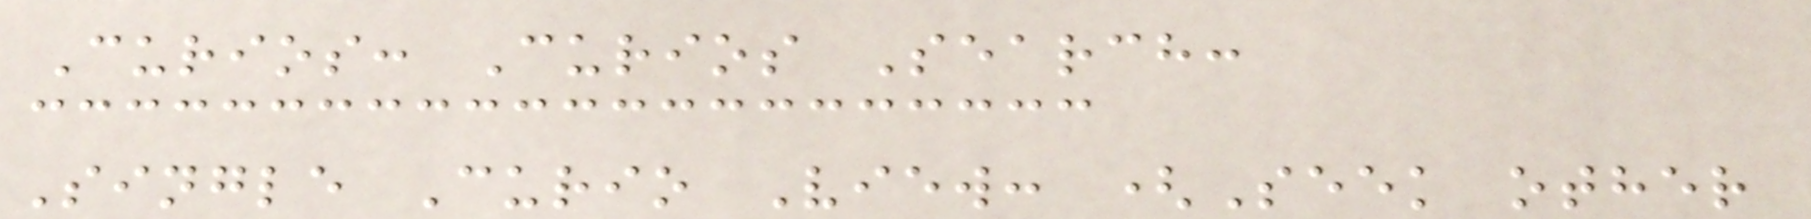Curios: Curios Search:
Single Curio View: (Seek other
